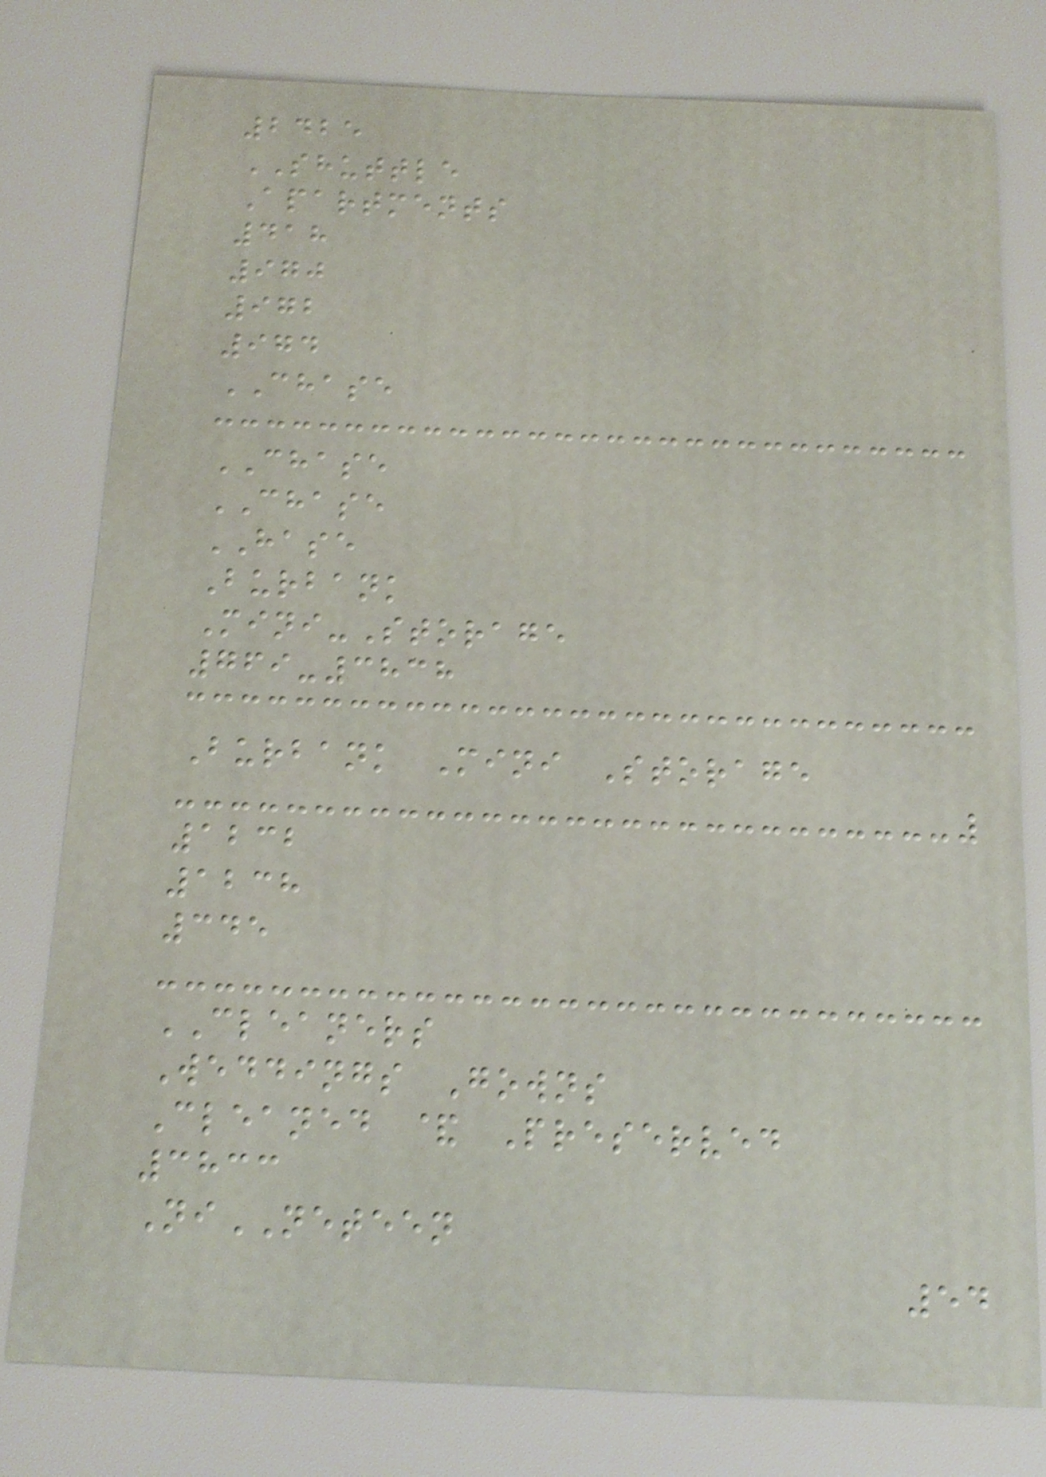2425
SHUTTLE
Apartments
418
970
972
974
CHASE
CHASE
CHASE
HASE
Burbank
Mini-Storage
769-3838
Burbank Mini Storage
1232
1238
345
CLEANERS
Weddings Gowns
Cleaned & Preserved
3833
NiNETEEN
54
